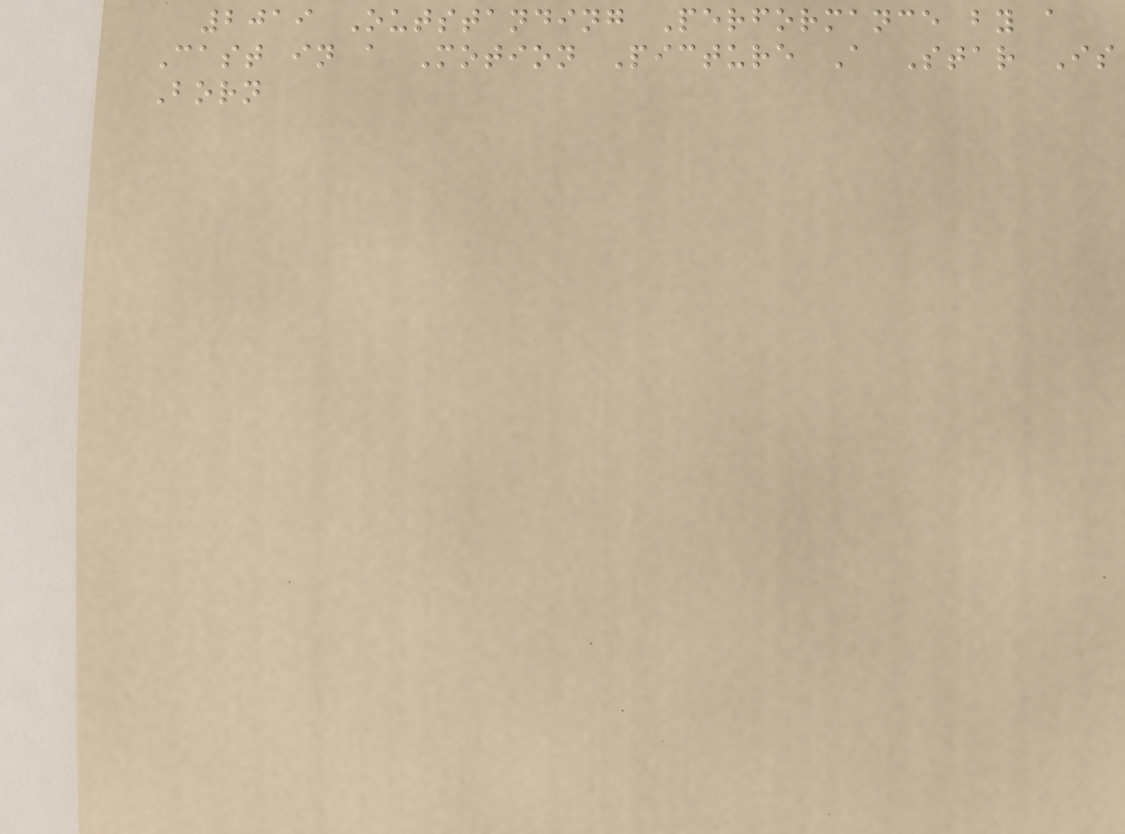2019 Outstanding Performance by a
Cast in a Motion Picture A Star Is
Born
